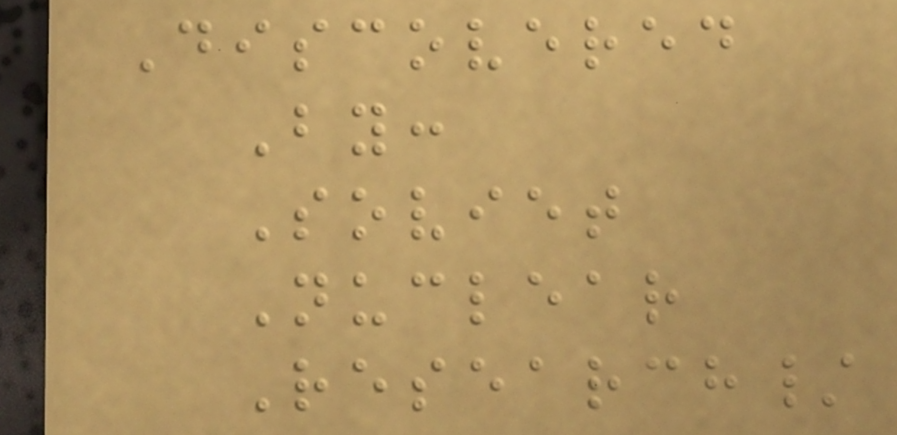Discovered
By:
Soviet
Nuclear
Research/
